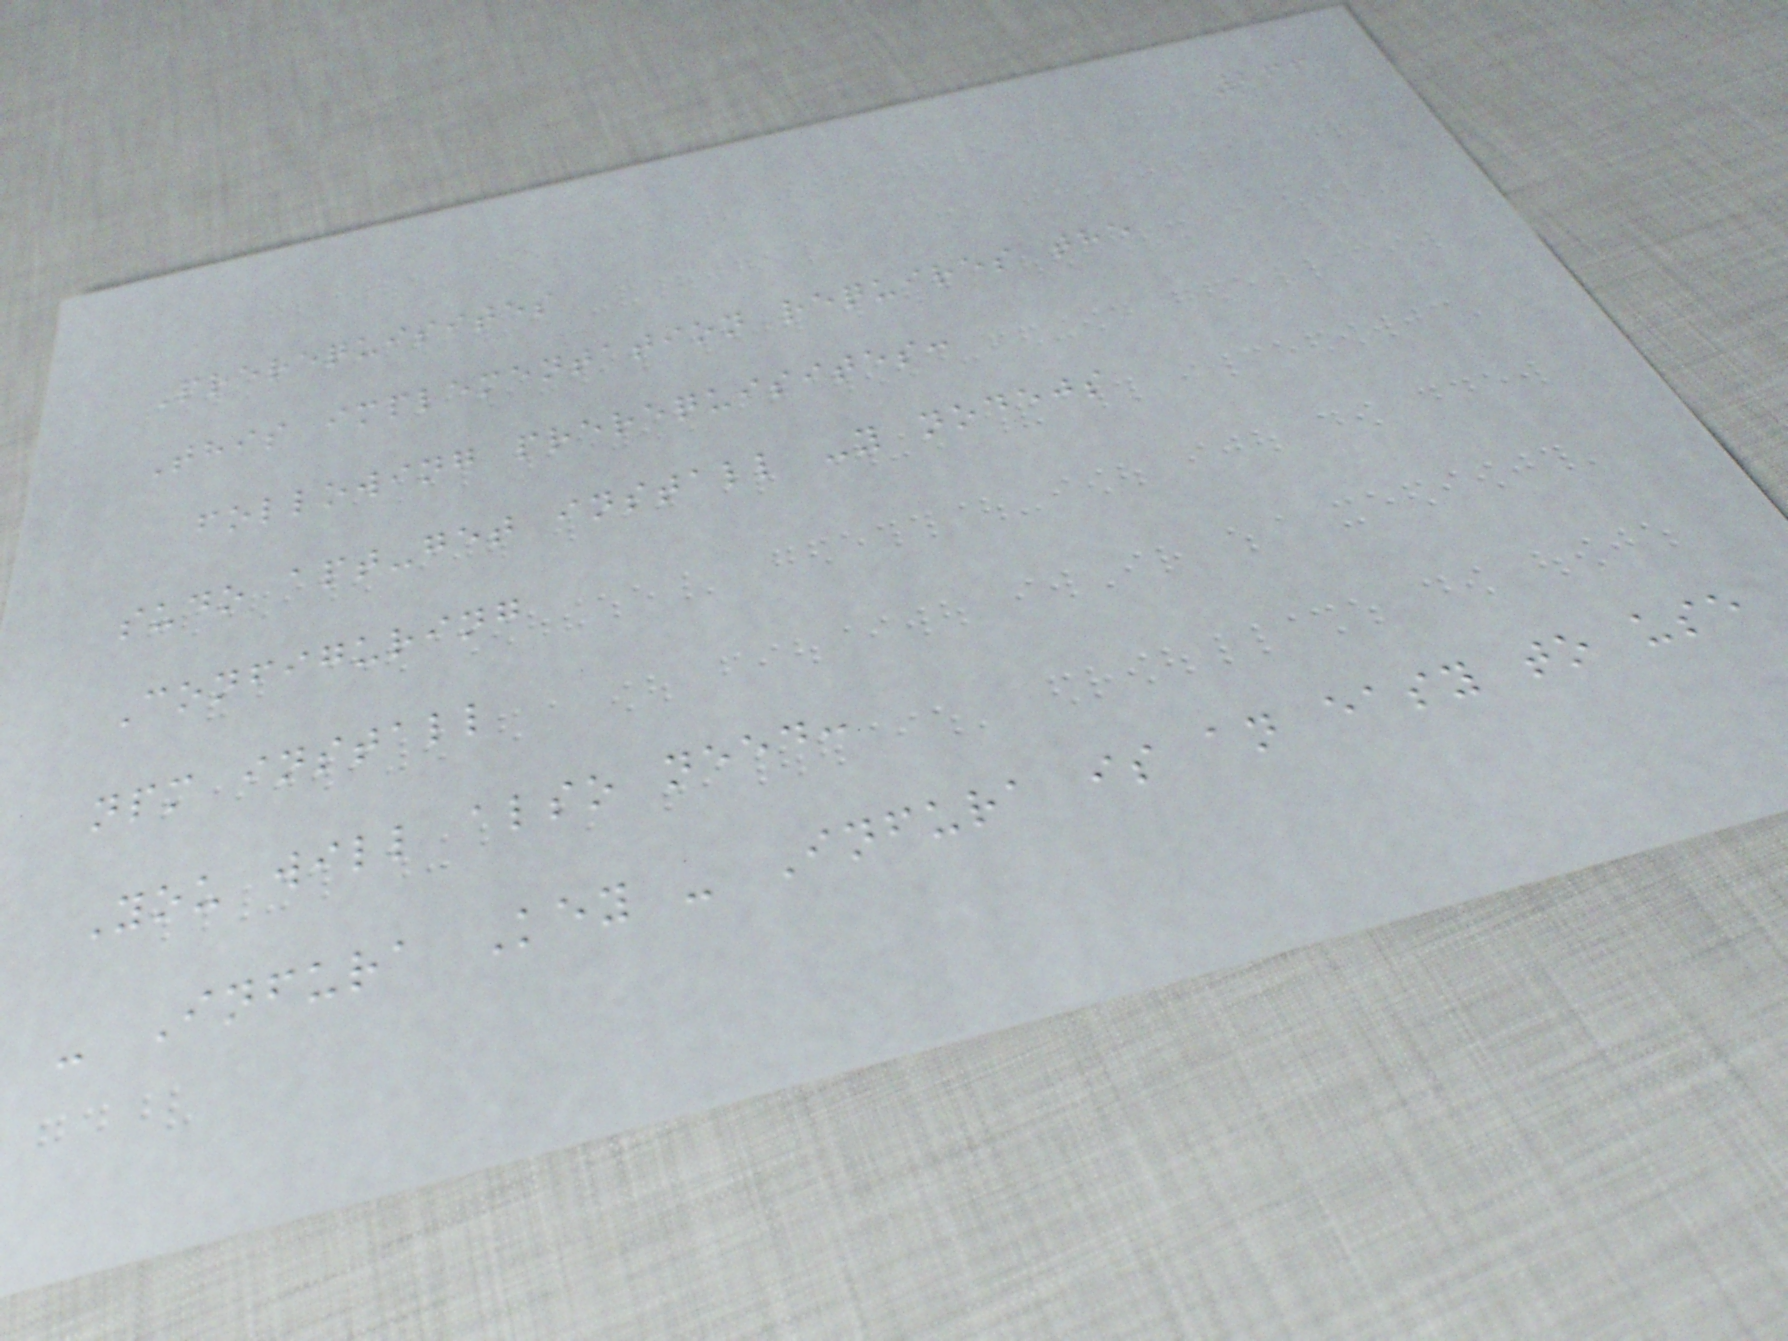266
Prerequisites
This implementation requires the
following prerequisites:
sudo apt-get install -y nodejs
Configuring
npm install
You will also need:
- Infura Key - Infura is an easy to use
